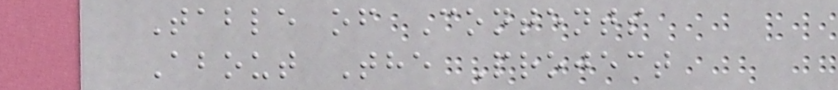Table of Contents
About The Project
